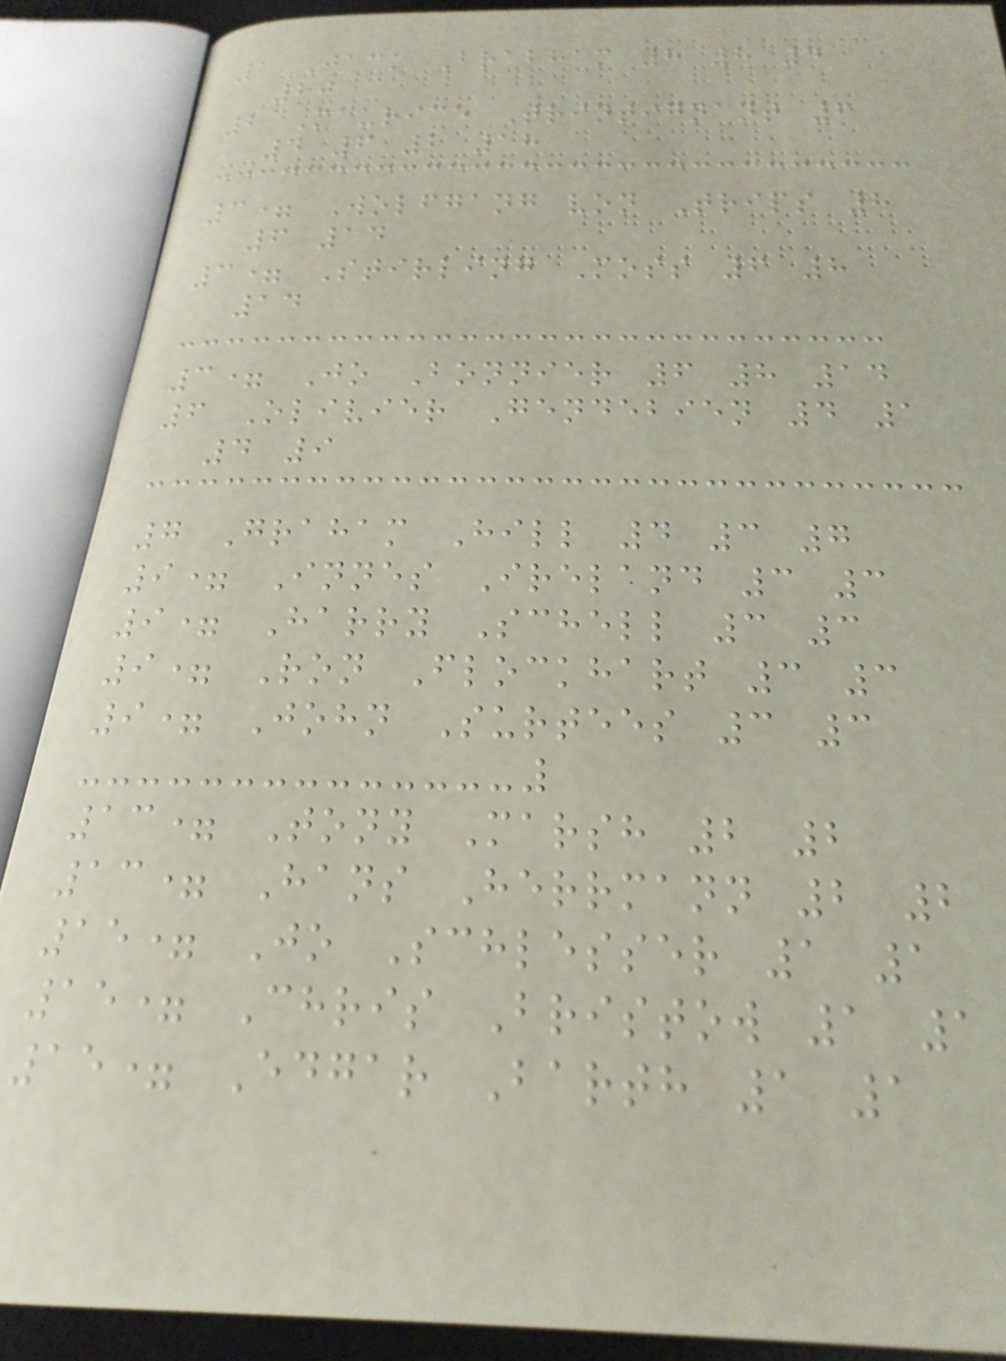1 Jack Brabham 8 8 4
20
2 Maurice Trintignant 6
4 6 2 18
3= Wolfgang von Trips 8
6 14
3= Stirling Moss 6 8
14
3= Jo Bonnier 6 8 14
6 Olivier Gendebien 4 1
4 9
7 Graham Hill 4 3 7
9= Innes Ireland 3 3
9= Harry Schell 3 3
9= Ron Flockhart 3 3
9= John Surtees 3 3
13= Tony Marsh 2 2
13= Hans Herrmann 2 2
15= Jo Schlesser 1 1
15= Chris Bristow 1 1
15= Edgar Barth 1 1
